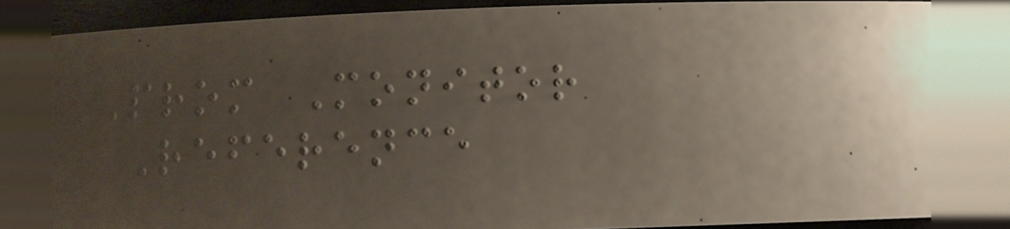PROM Monitor
Reference
